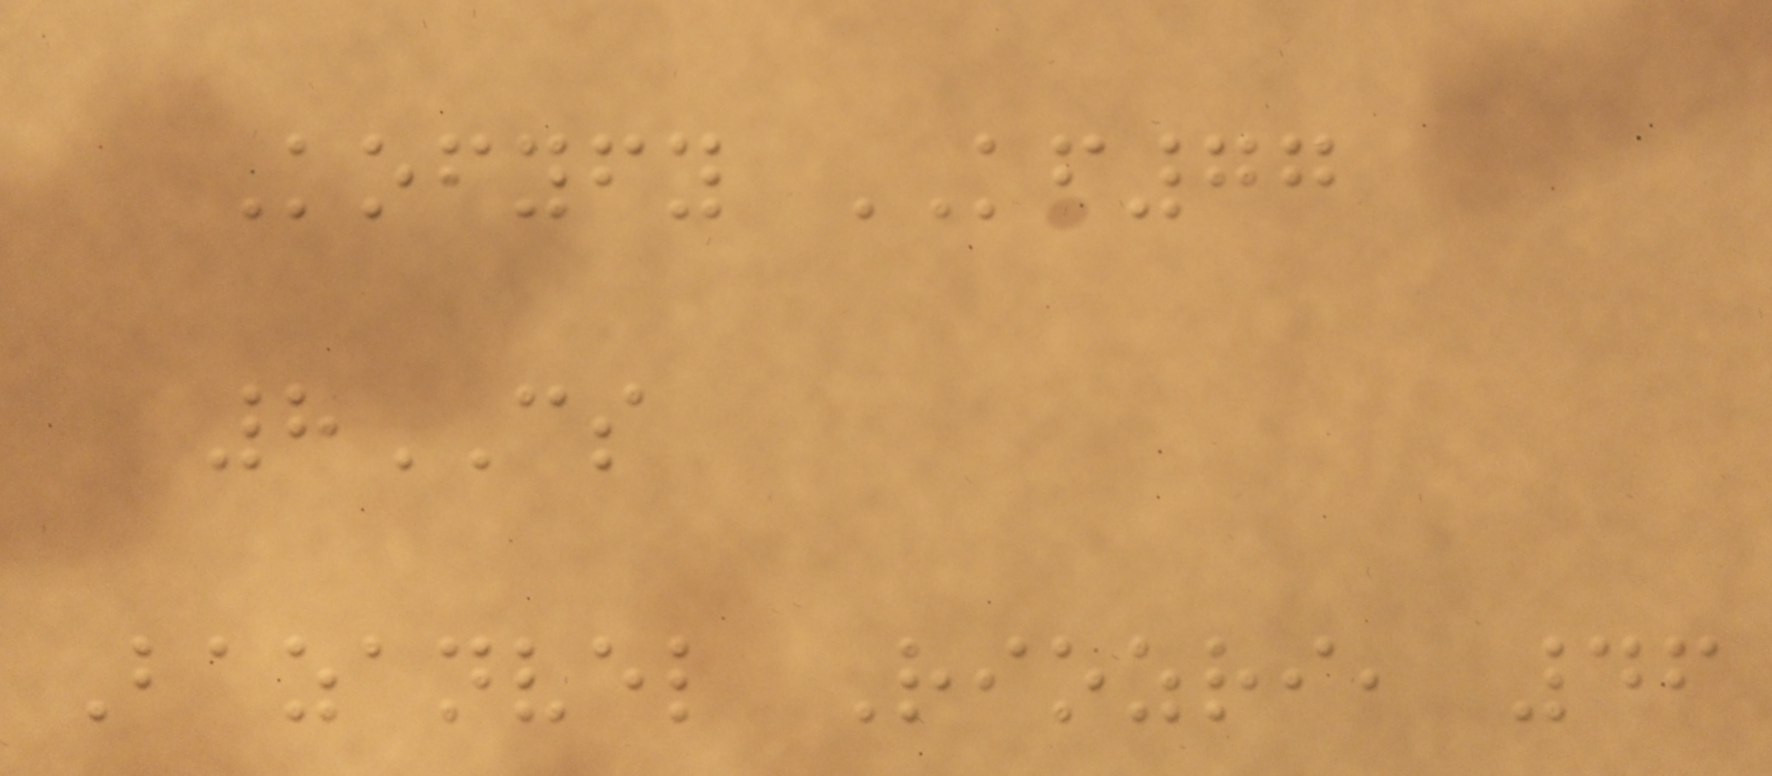Kofyfy KF77
8CS
Bazanvel Riozri, 46
